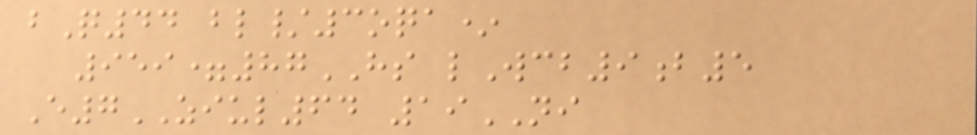bQ44 bl/3oqa*
959=87HS lWcb9b5
E7ZIUL64 19NI
